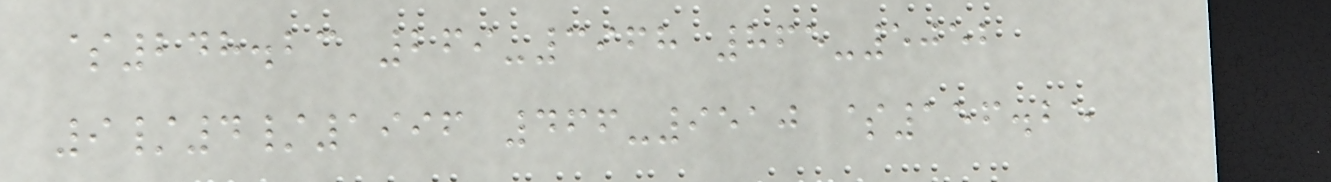$248.23 269-3968 865-5052
9/4/1996 466-9510 $156.25
